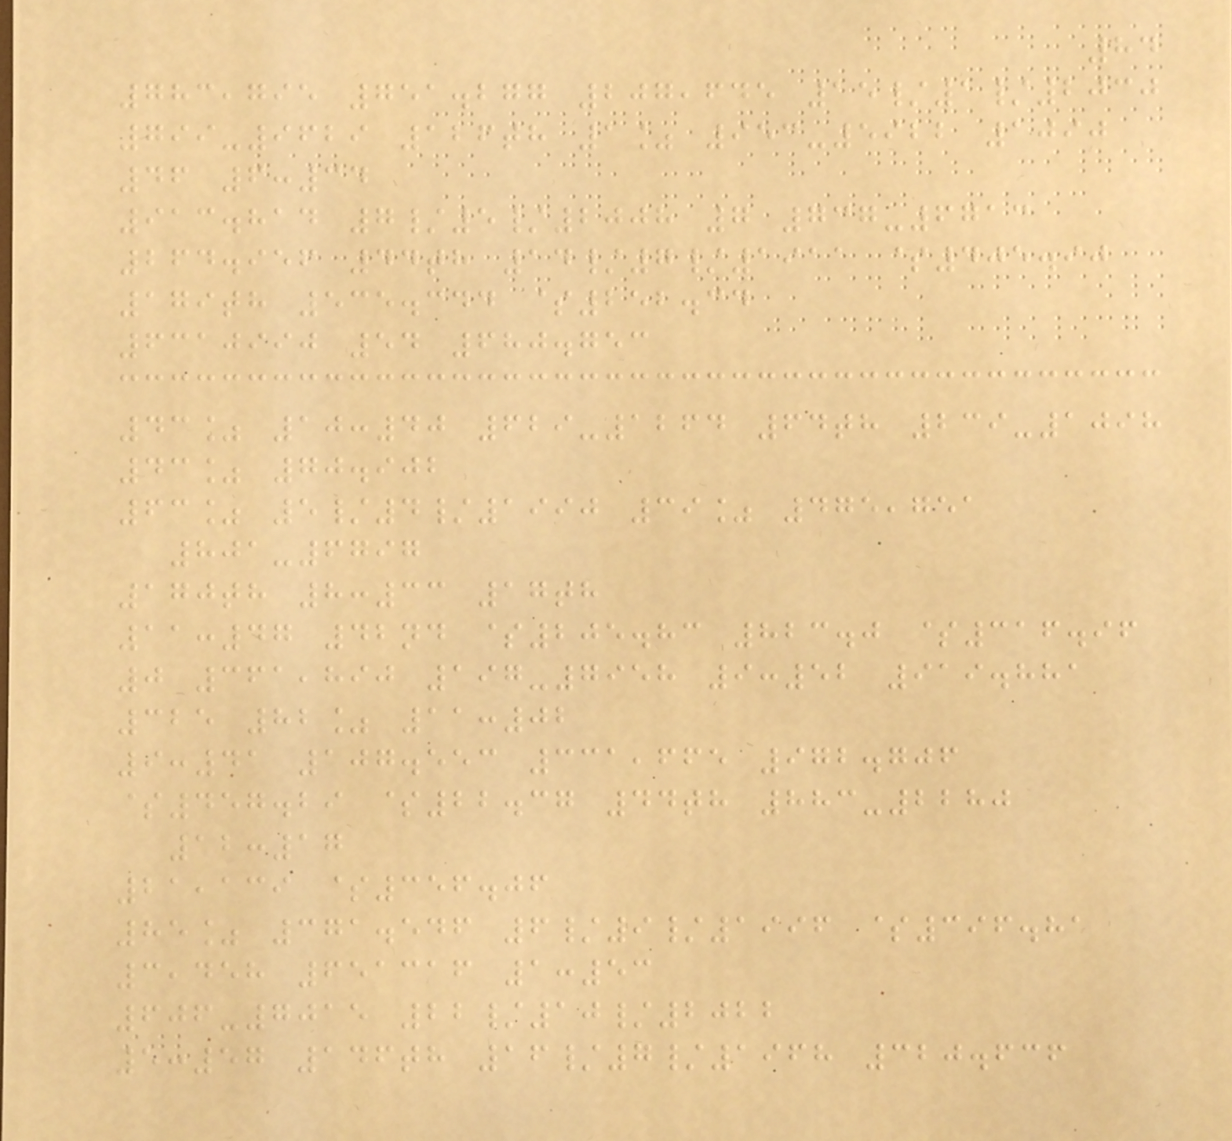84
783,795 751.277 207,645 15/1/2030
799-9629 126th 1% 953-5922 1090
46 6:34
913.814 7/5/2008 7 737-6713
264.956 44th 14/7/1911 $405.90
179th 535.344 $252.34
6310990 54 680.753
43% 10:40 629-1264 64th 239-1098
43% 70.902
63% 5/4/1990 39% 475,751
801-6797
170th 8:33 17th
11:47 42nd $205.83 823.0 $316.96
0 361,890 197-7958 9:52 919.881
325 82% 11:02
9:41 107.553 331,665 972.706
$457.29 $22.37 44th 883-2280
12:17
21,139 $356.06
85% 371.546 6/9/1996 $396.81
3,458 651316 1:53
606-7015 22/10/2022
5:57 146th 16/7/1968 320.636
